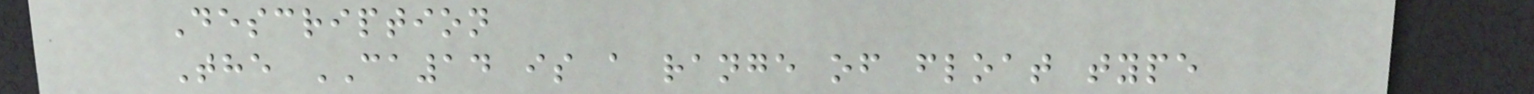Description
The CA14 is a range of float type
